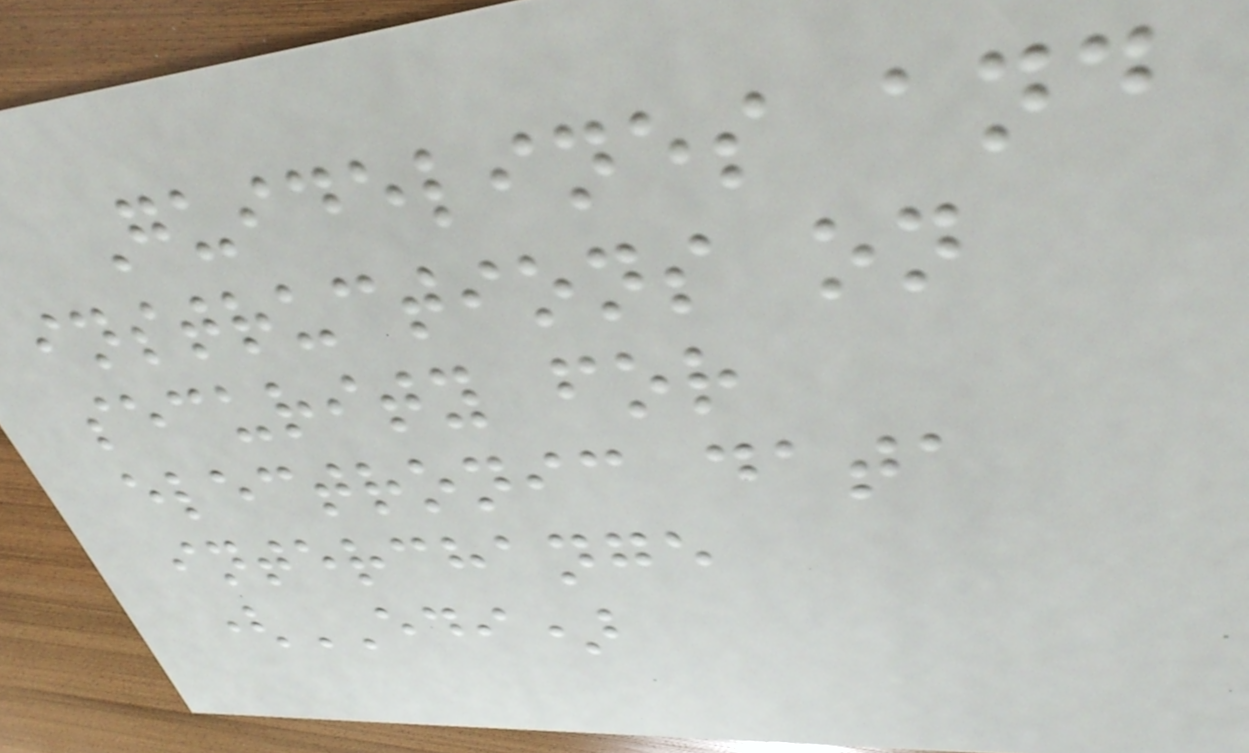Guidelines and
instructions on
security for
electronic data
interchange
(EDI)
